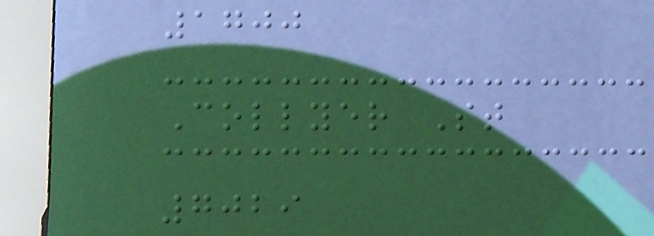1700
Collyer St
7029
